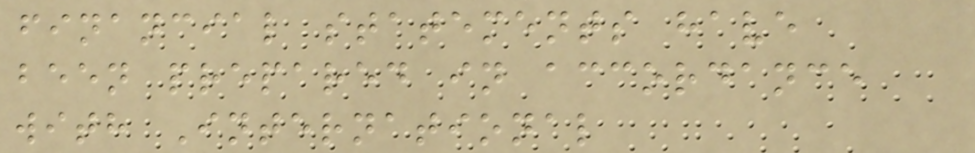financial statements have
been prepared in accordance
with International
